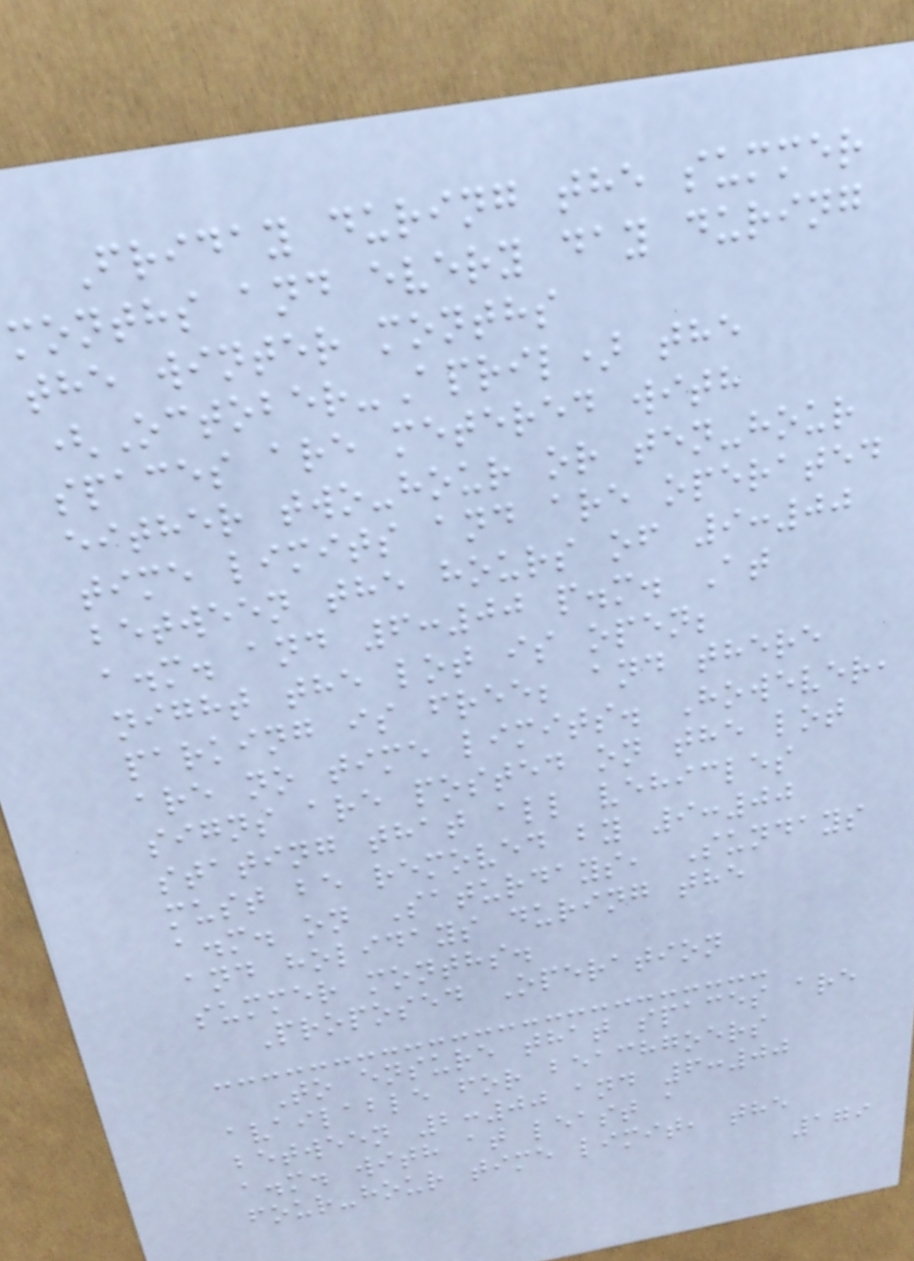Friday during the summer
months and every day during
the winter months
(October-April) the
spaces are metered with
either two-hour or ten-hour
time limits and are operated
between the hours of 9:00
a.m. and 6:00 p.m. At
night the lot is open;
parking is free; and there
are no time limits. However,
signs are posted on the lot
stating that all vehicles
must be removed by 9:00
a.m. on Saturdays, Sundays
and holidays during the
summer months.
Proposed Operation
To ensure that spaces are
available for beachgoers
between 2:00 and 6:00
a.m. with at least a
four-hour time limit, the
179
